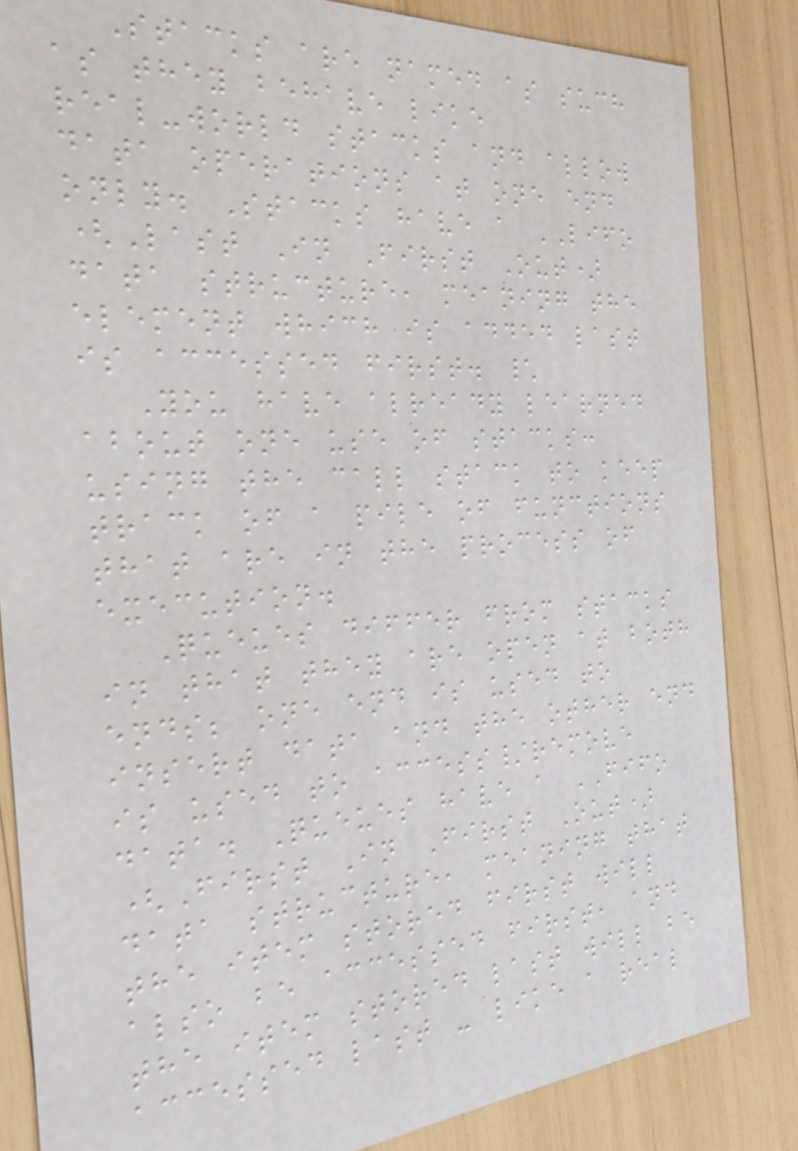Stacks are named as such
as they behave like
real-world stacks and allow
data operations at one end
only. Stacks have a LIFO
(Last In First Out)
data structure, meaning the
element which is added last
is accessed first. \
You have already learned
about one use of stacks:
using the call stack to keep
track of a pile of functions
that are in the process of
execution.
Queues differ from stacks
in that they are open at both
ends; one end is used to
insert data and the other end
is used to access/remove
data. Queues have a FIFO
(First In First Out)
data structure, meaning that
the item stored first will
also be accessed first, and
the item stored last will be
accessed last - like a real
